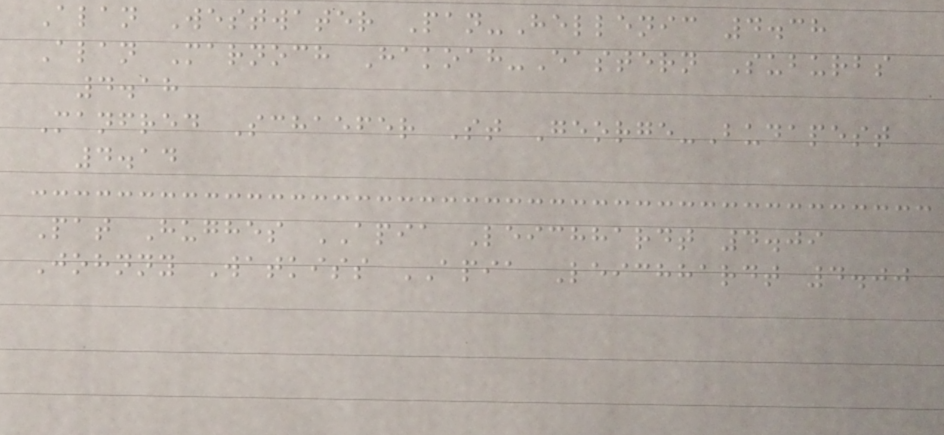Alan Westwater Pan-Hellenic 4.38
Alan Marnoch Hakoah-Eastern Suburbs
4.18
Manfred Schaefer St George-Budapest
4.14
Pat Hughes APIA Leichhardt 4.09
Johnny Watkiss APIA Leichhardt 4.00
